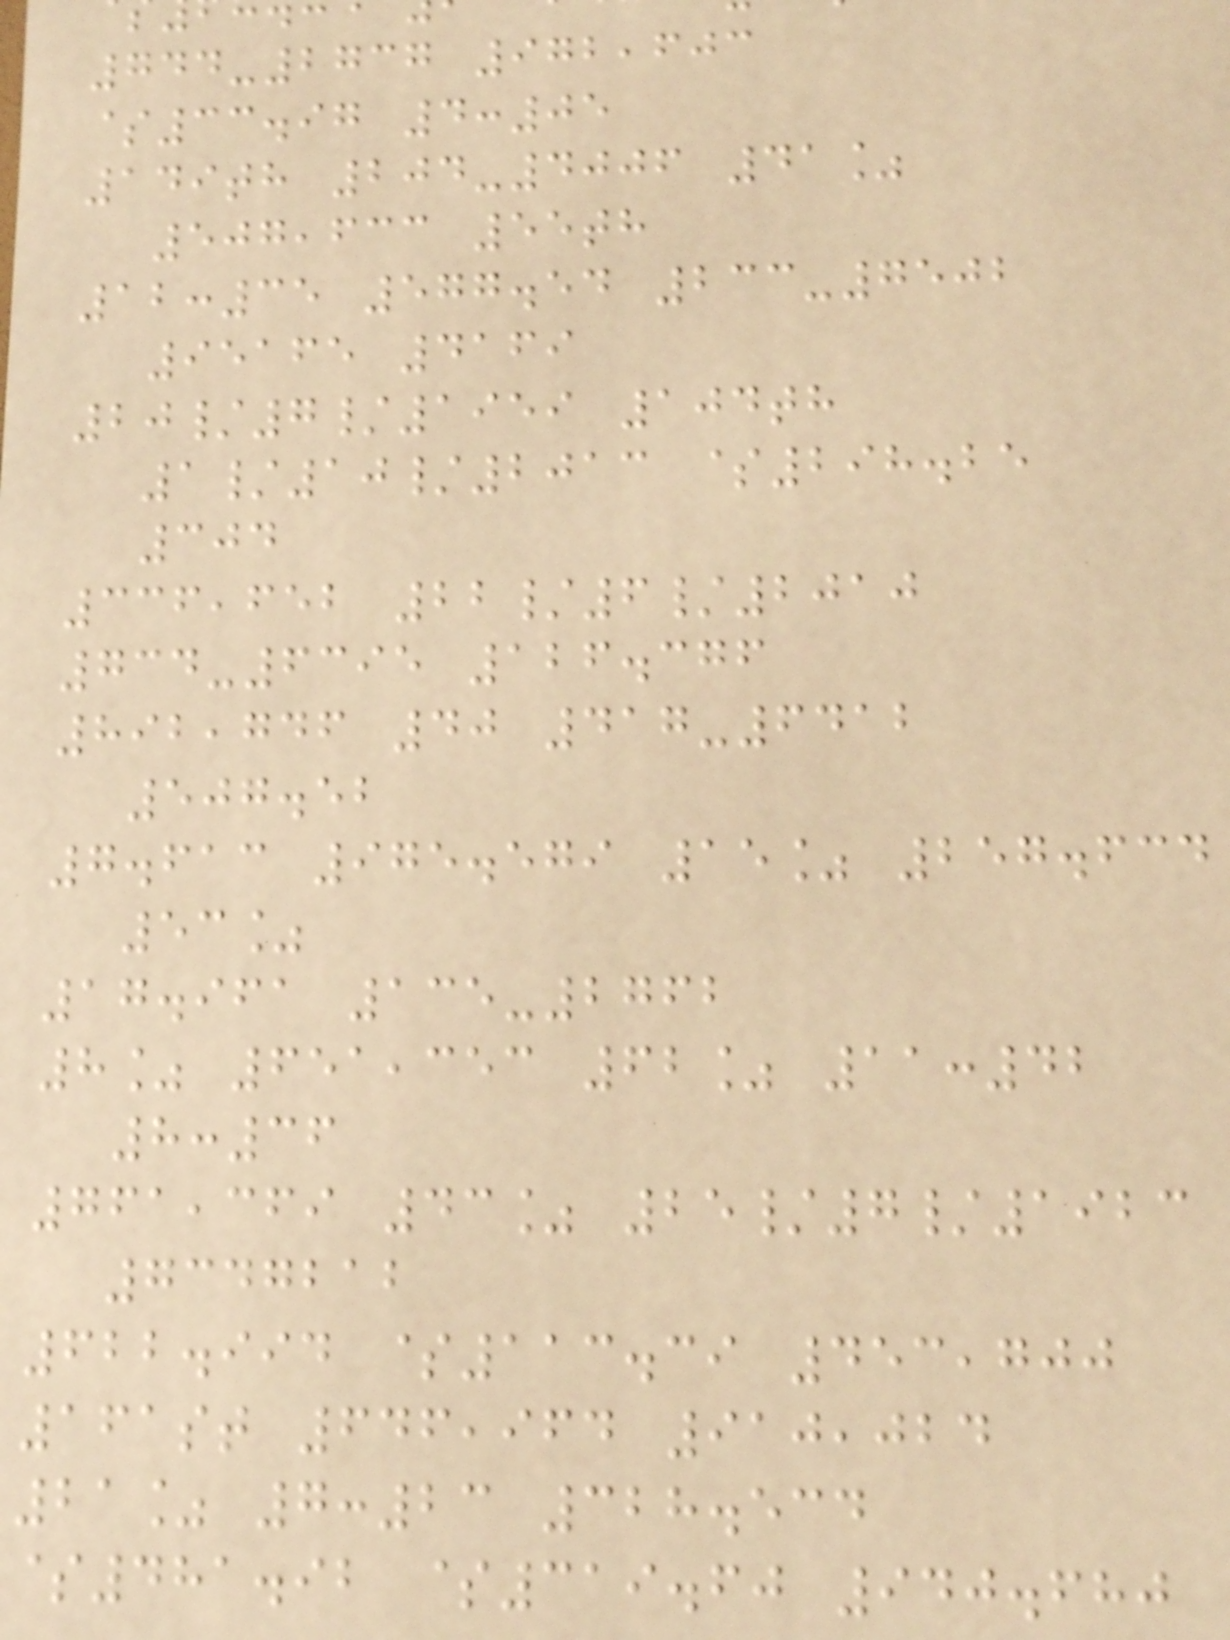744-2737 972,603
$33.97 4:05
149th 204-4006 41%
507,633 55th
12:35 577.54 233-7502
95165 4169
20/7/1959 104th
1/10/2013 $298.25
304
336,652 22/6/2010
734-6395 126.376
892,746 40 417-6412
507.52
7.613 975.579 15% 257.634
53%
17.961 135-2762
8% 651,353 62% 11:42
8:36
761,369 43% 25/7/1923
7347212
622.994 $113.39 453,700
161st 646,964 910,024
21% 7:23 328.534
$481.92 $319.60 940.680
